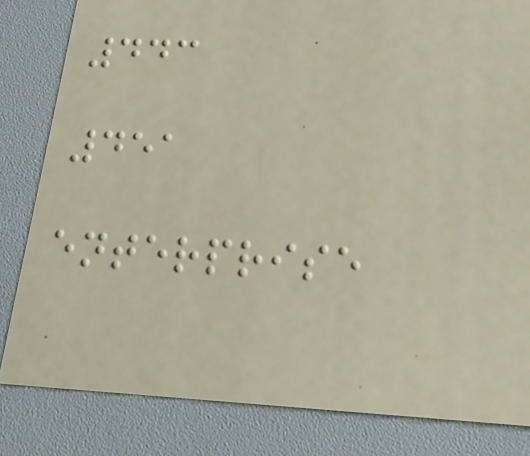443
451
enterprise
